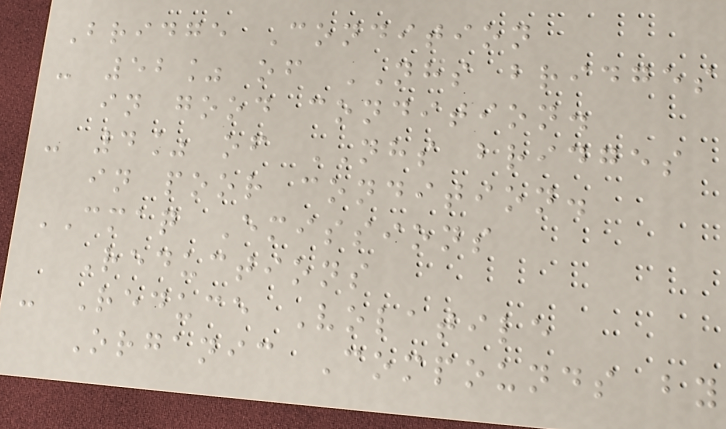Bridge Condition
- 52% of NHS bridges
in good condition.
- 4% of NHS bridges
in poor condition.
CMAQ Emissions
Reductions
- Reduce Volatile
Organic Compounds by
